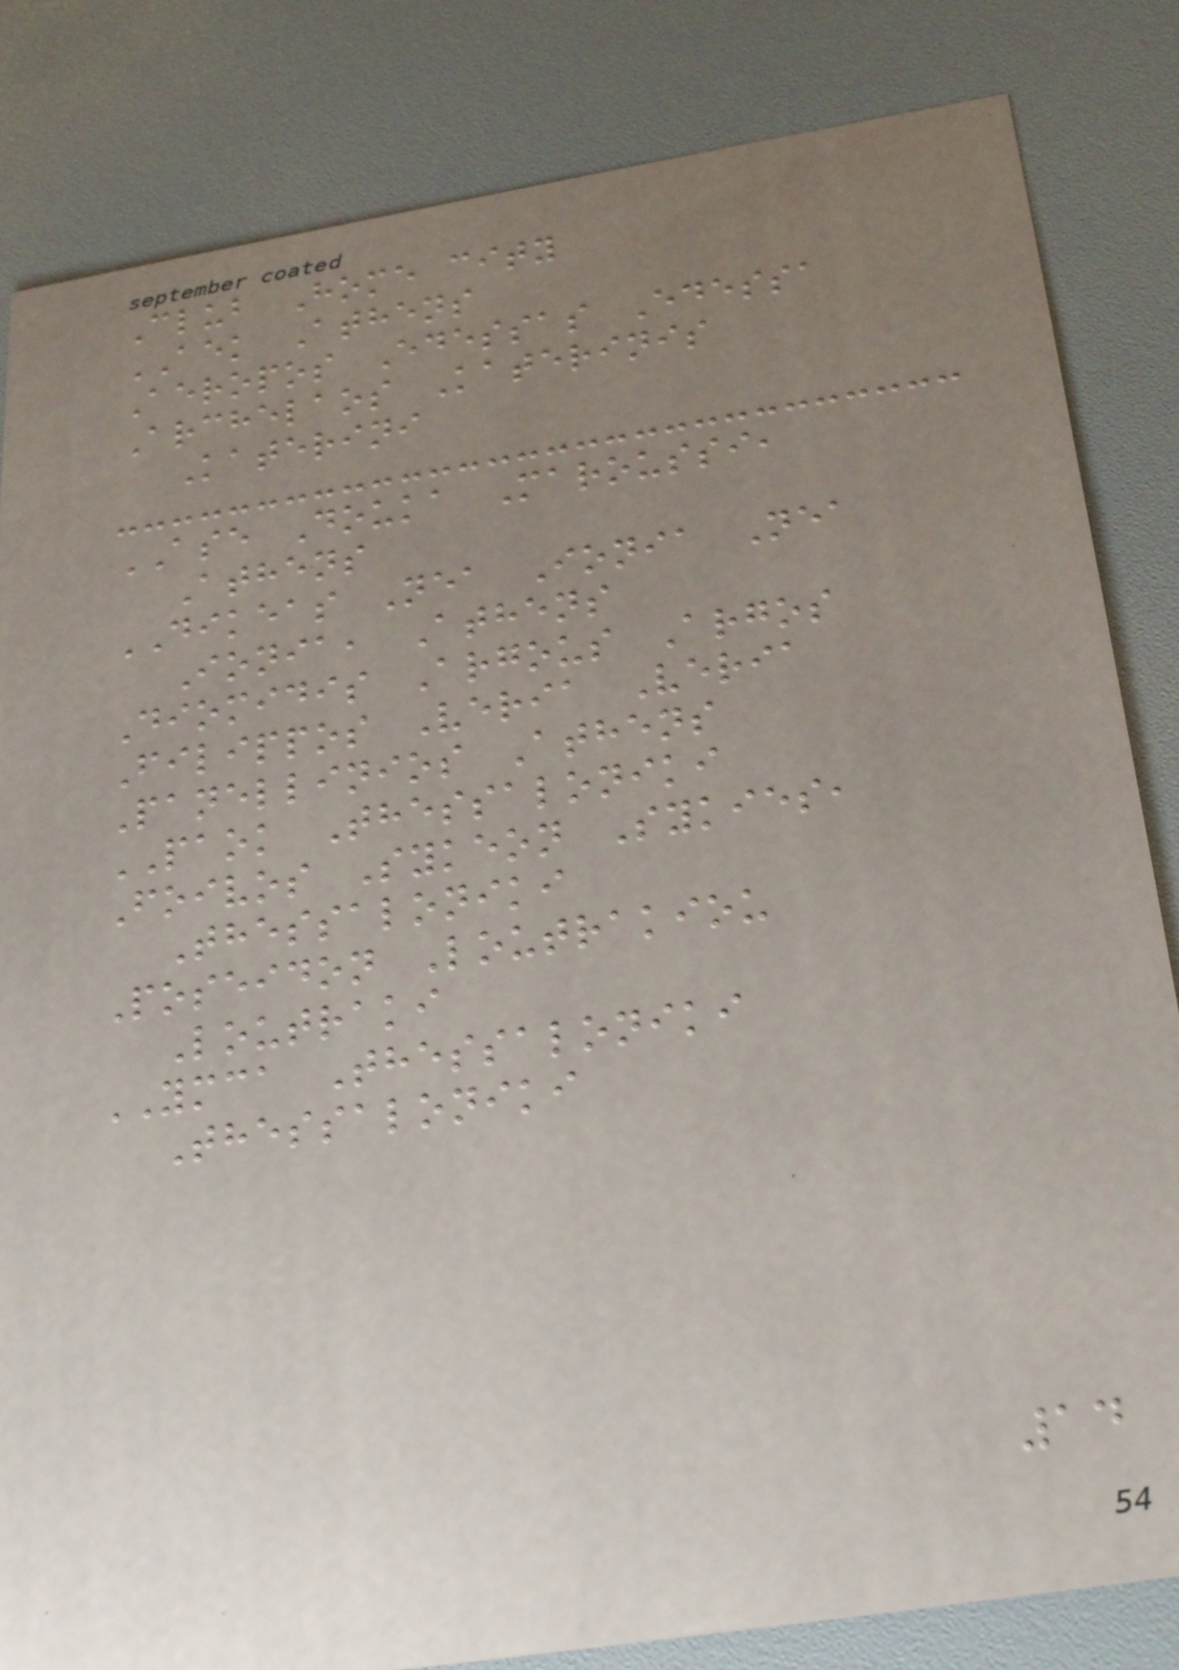Club Home city
AEK Athens
Aeropos Edessas Edessa
Archelaos Katerinis
Katerini
ASE Douka Maroussi,
Athens
DIKEAS Nea Ionia Nea
Ionia, Athens
Diomidis Argous Argos
Filippos Veria Veria
Panellinios Athens
PAOK Thessaloniki
Foivos Sykeon Sykies,
Thessaloniki
Poseidon Loutrakiou
Loutraki
YMCA Thessaloniki
Thessaloniki
14
